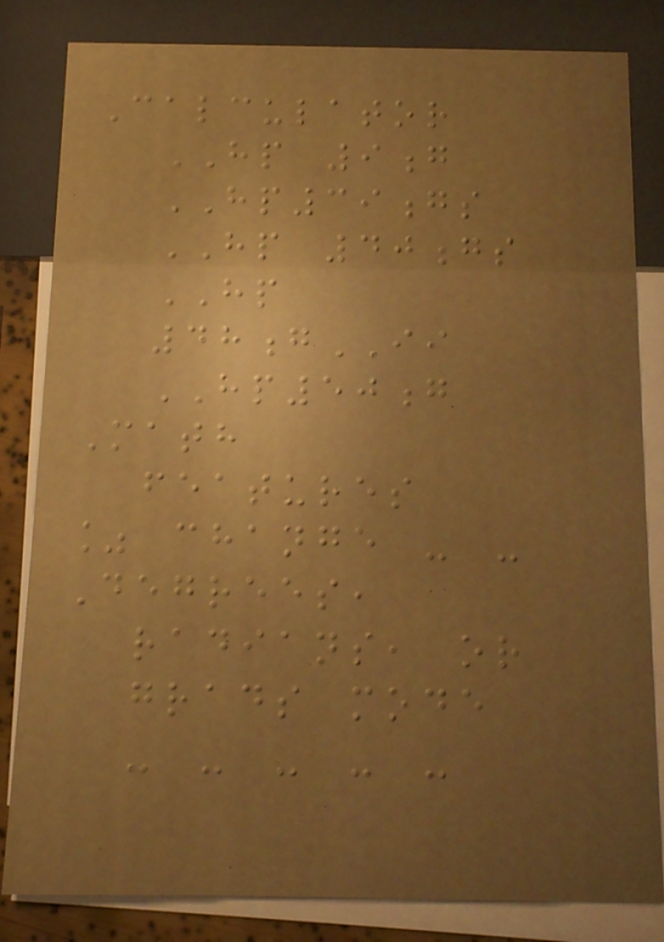Calculator
HP 9g
HP39gs
HP 40gs
HP
48gII
HP50g
Math
features
% change - -
Degrees,
radians, or
grads mode
- - - - -
